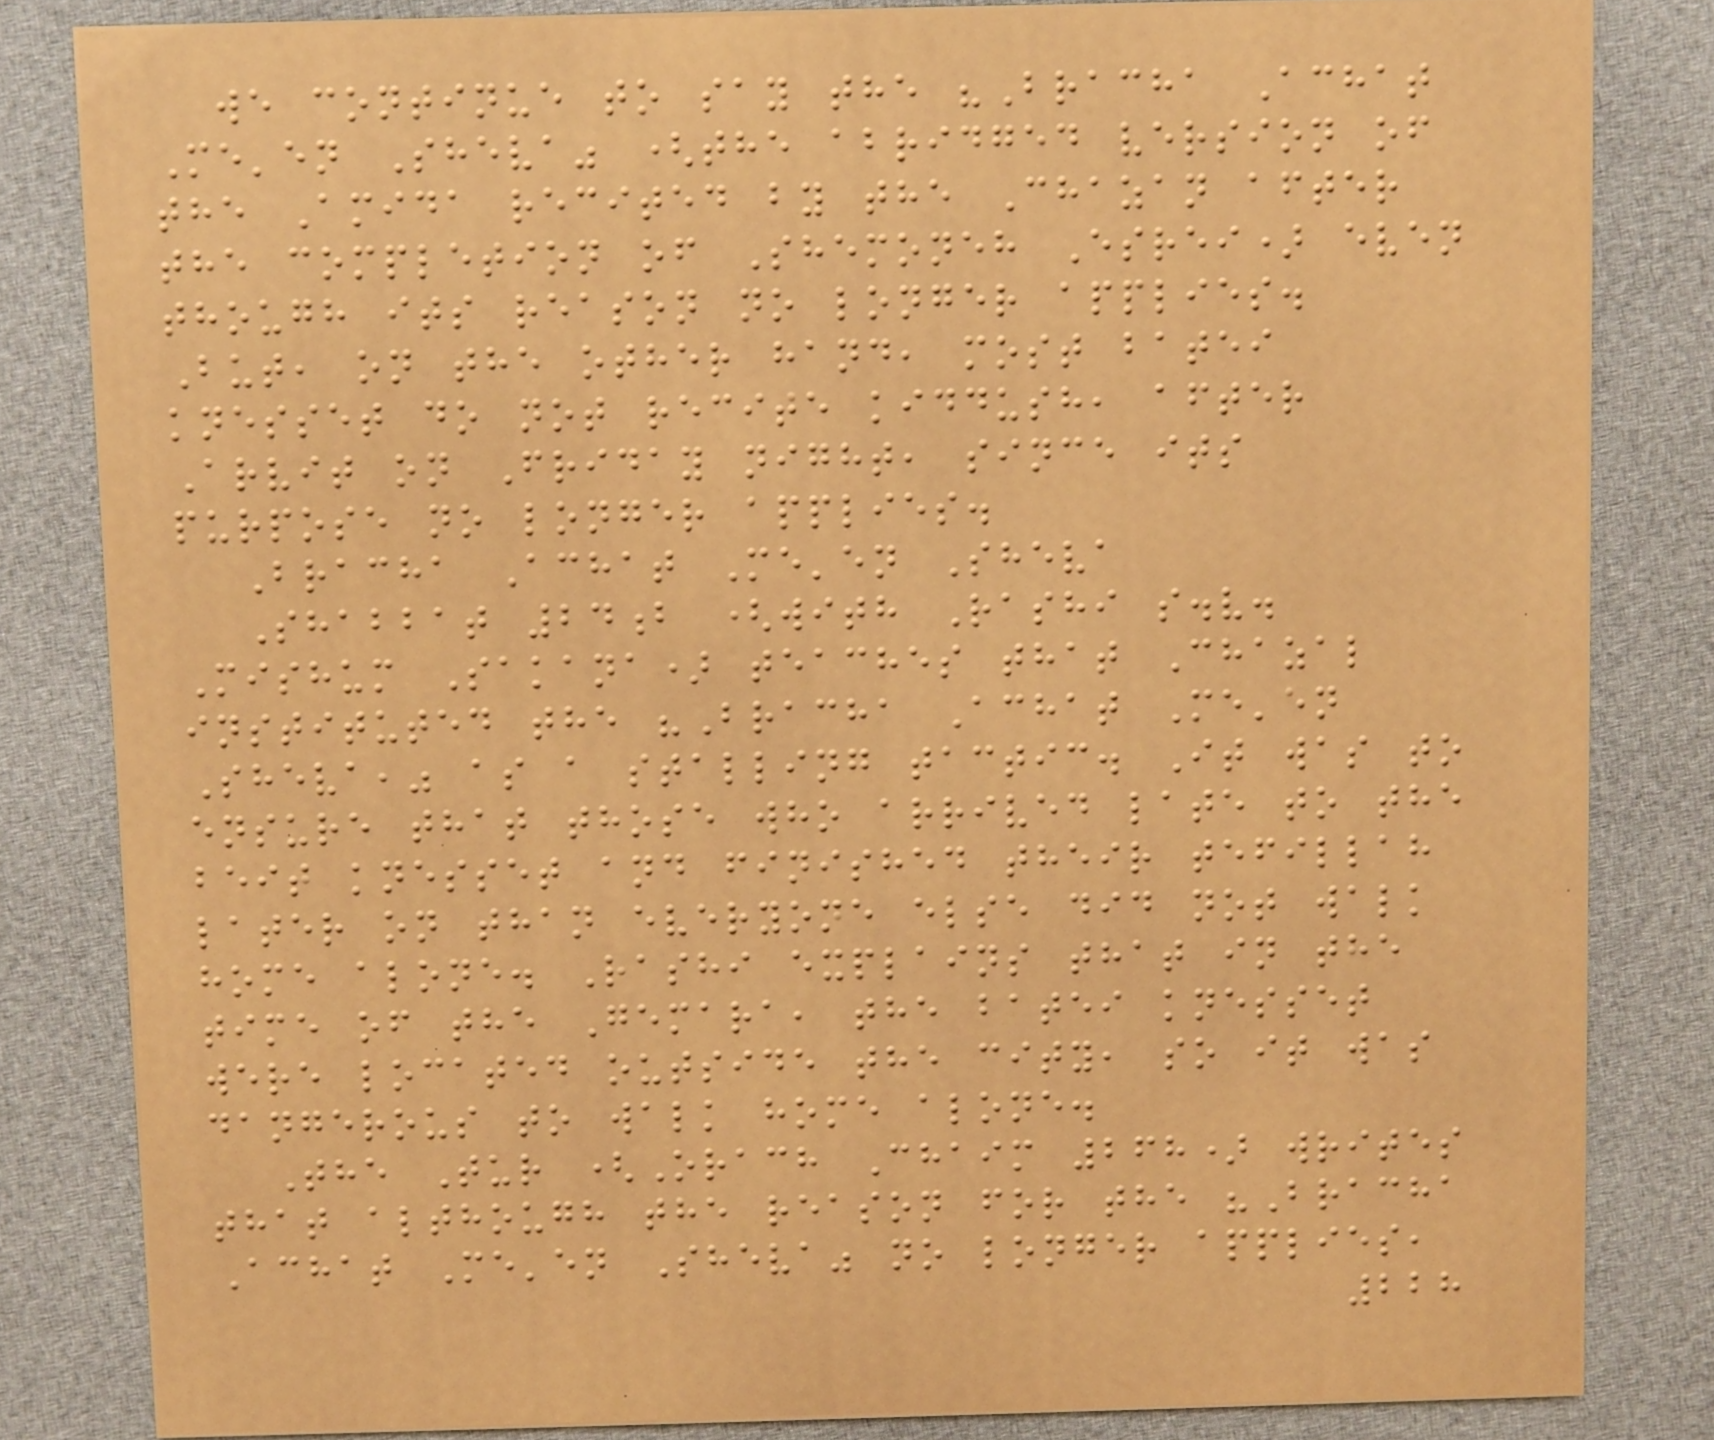we continue to say the "Bracha Achat
Me'en Sheva" (the abridged version of
the Amida recited by the Chazan after
the completion of Shemoneh Esrei) even
though its reason no longer applies.
But, on the other hand, most batei
knesset do not recite kiddush, after
Arvit on Friday night, since its
purpose no longer applies.
Bracha Achat Me'en Sheva
Shabbat 24b (with Rashi s.v.
Mishum Sakana) teaches that Chazal
instituted the "Bracha Achat Me'en
Sheva," as a stalling tactic. It was to
ensure that those who arrived late to the
beit knesset and finished their tefillah
later on than everyone else did not walk
home alone. Rashi explains that in the
time of the Gemara, the batei knesset
were located outside the city, so it was
dangerous to walk home alone.
The Tur (Orach Chaim 268) writes
that although the reason for the "Bracha
Achat Me'en Sheva" no longer applies,
228
